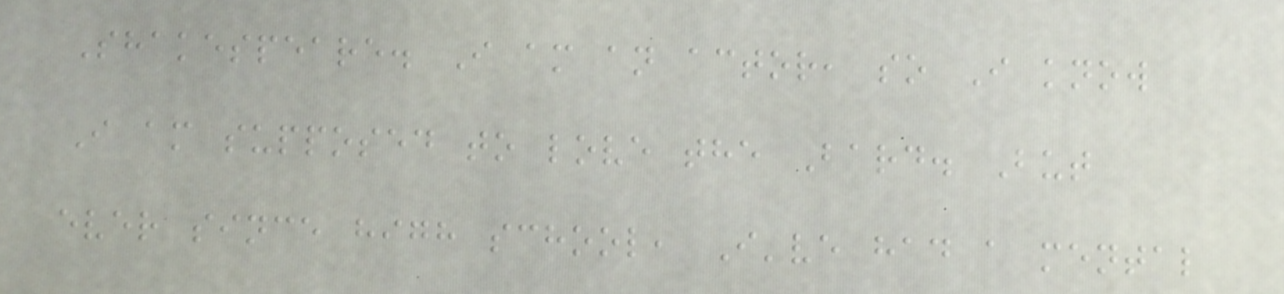Shakespeare. I am an actor, so I know
I am supposed to love the Bard. But
ever since high school, I've had a mental
